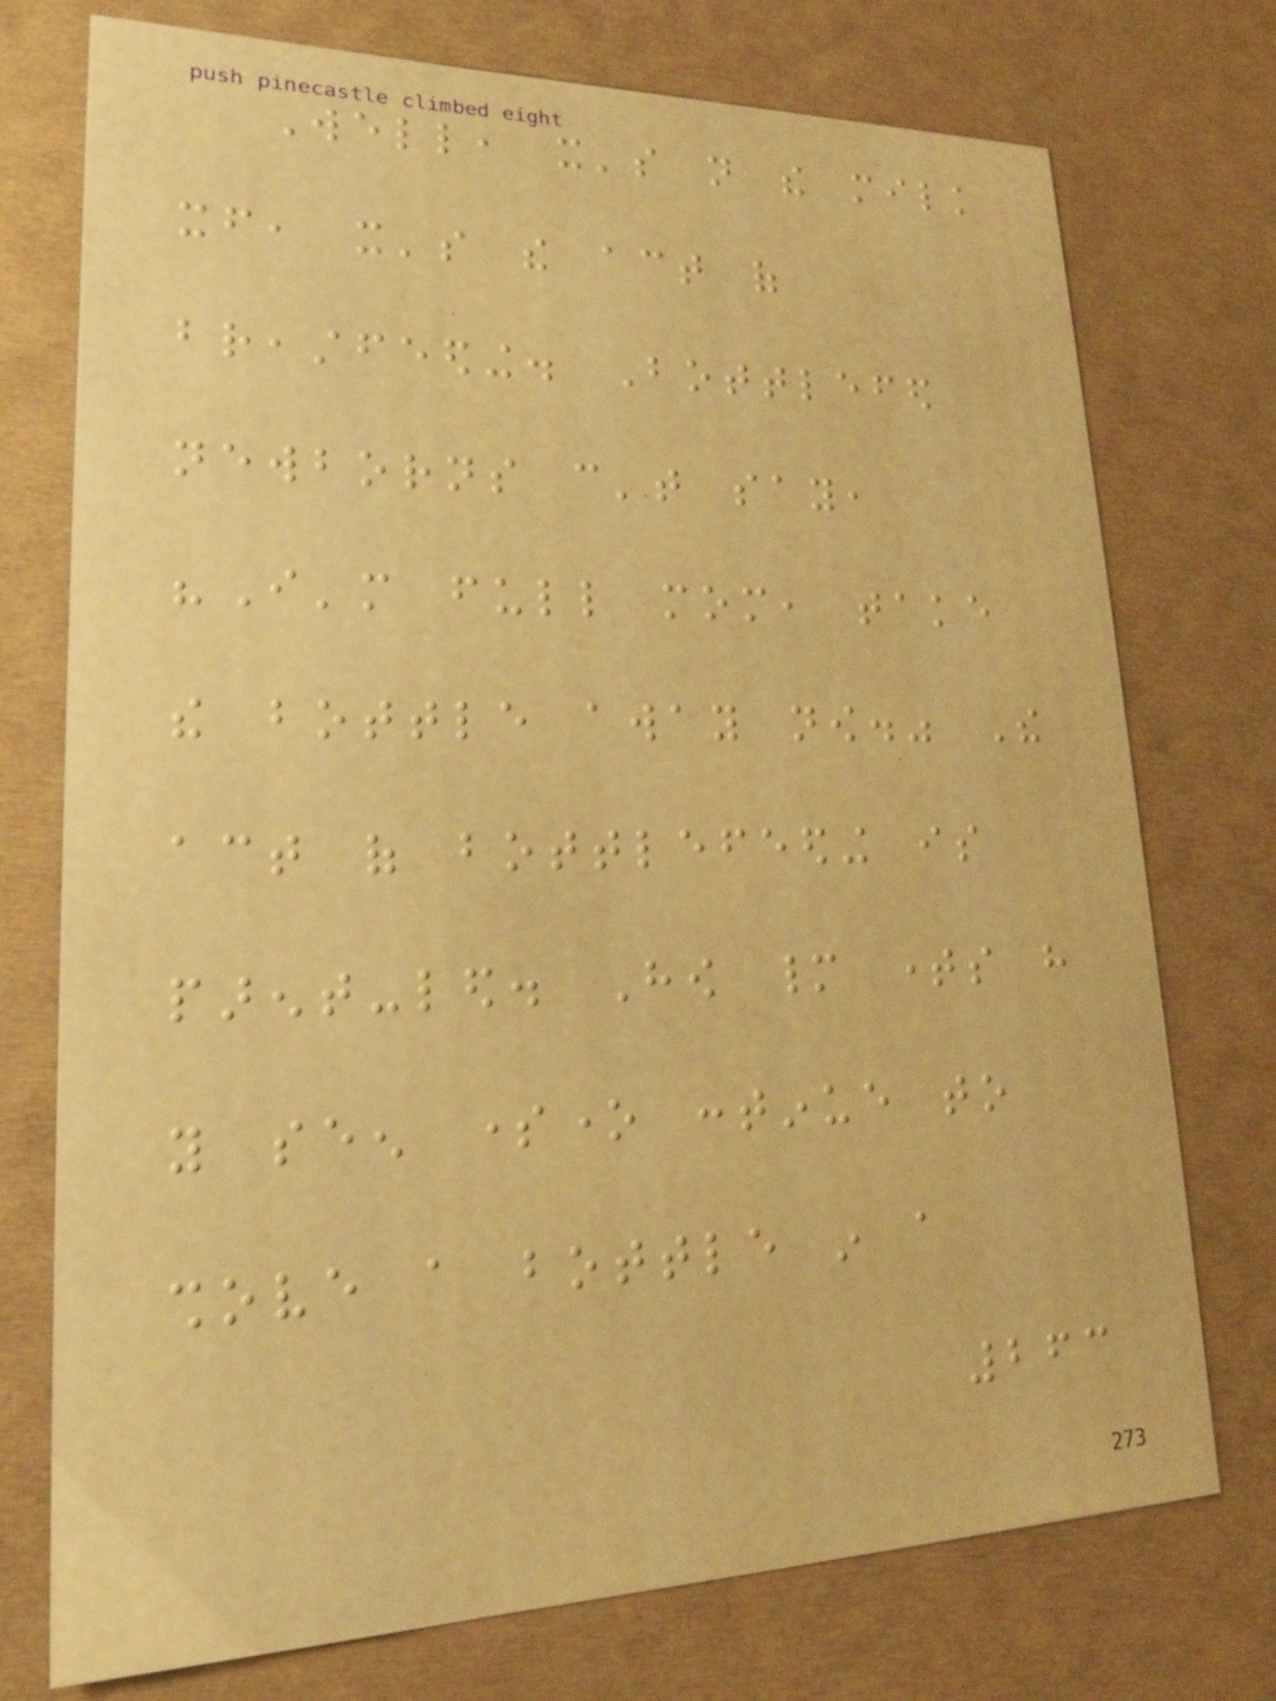Well, it's not the milk
itself, it's the act of
breastfeeding. Bottlefed
newborns can't say,
"I'm full mom, take
the bottle away now." The
act of bottlefeeding is
parent-led. How many times have
you seen someone continue to
shove a bottle in a
263
